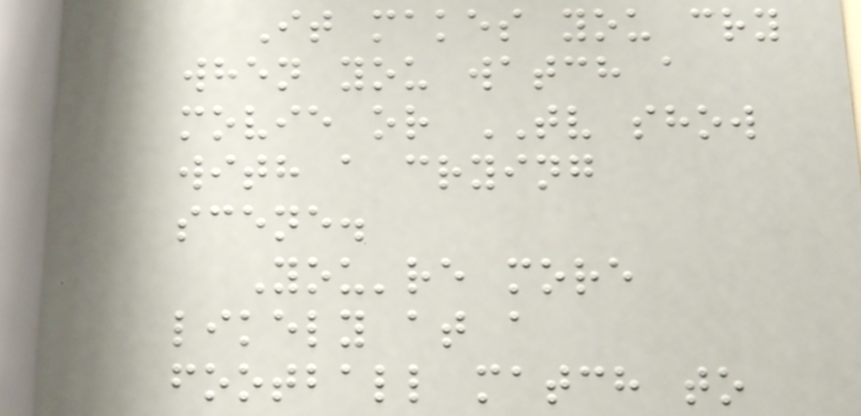It makes you cry
when you watch a
movie or TV show
with a crying
scene.
You're more
likely at a
football match to
